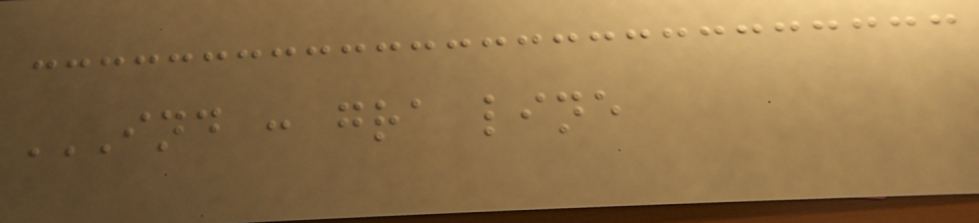IND : GRA LINE
